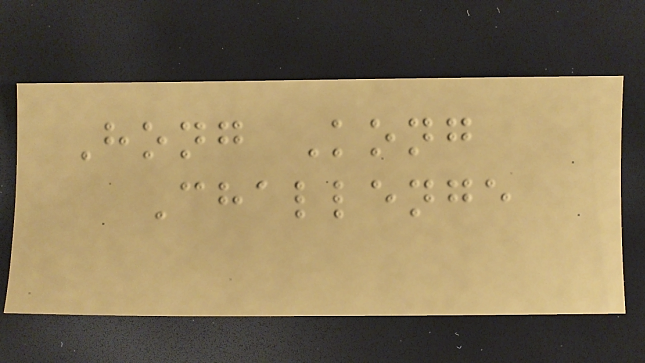Hong Kong
Challenge
